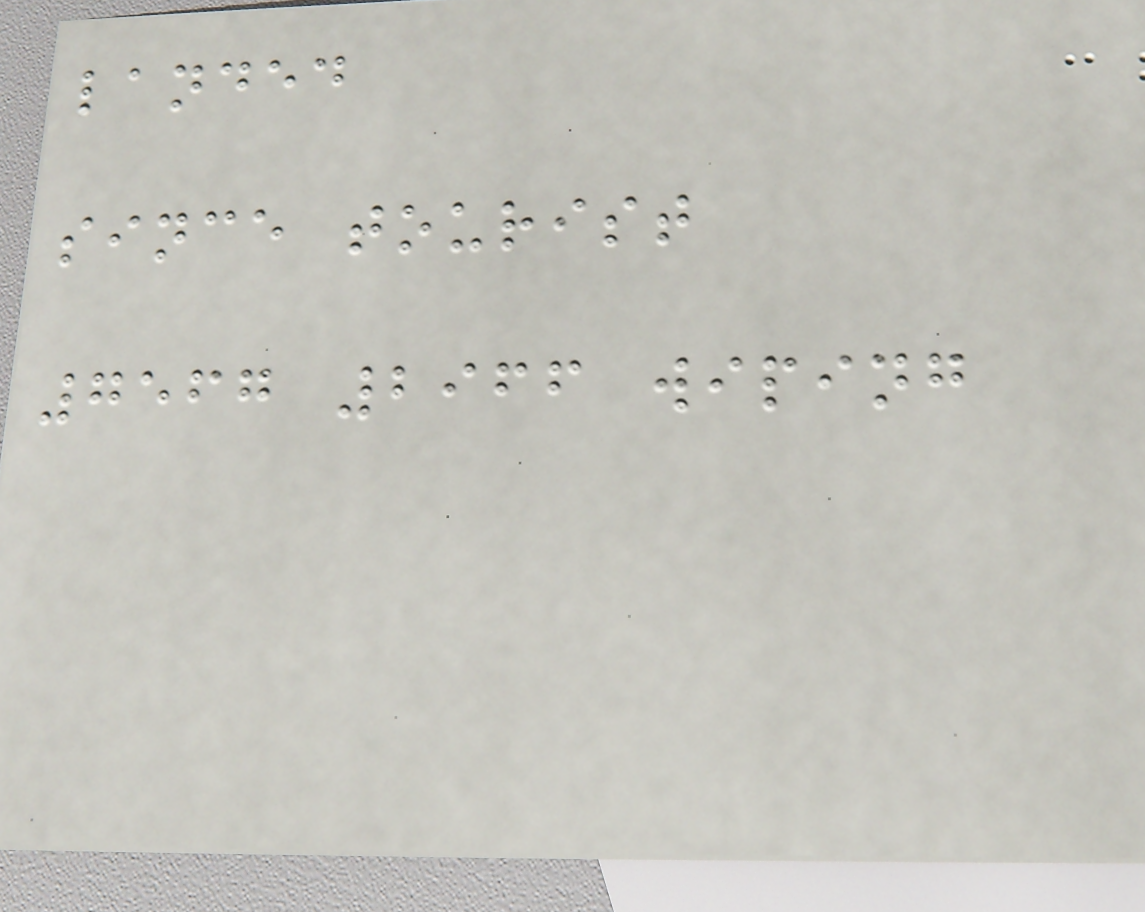landed
since tourist
7567 2966 wiping
